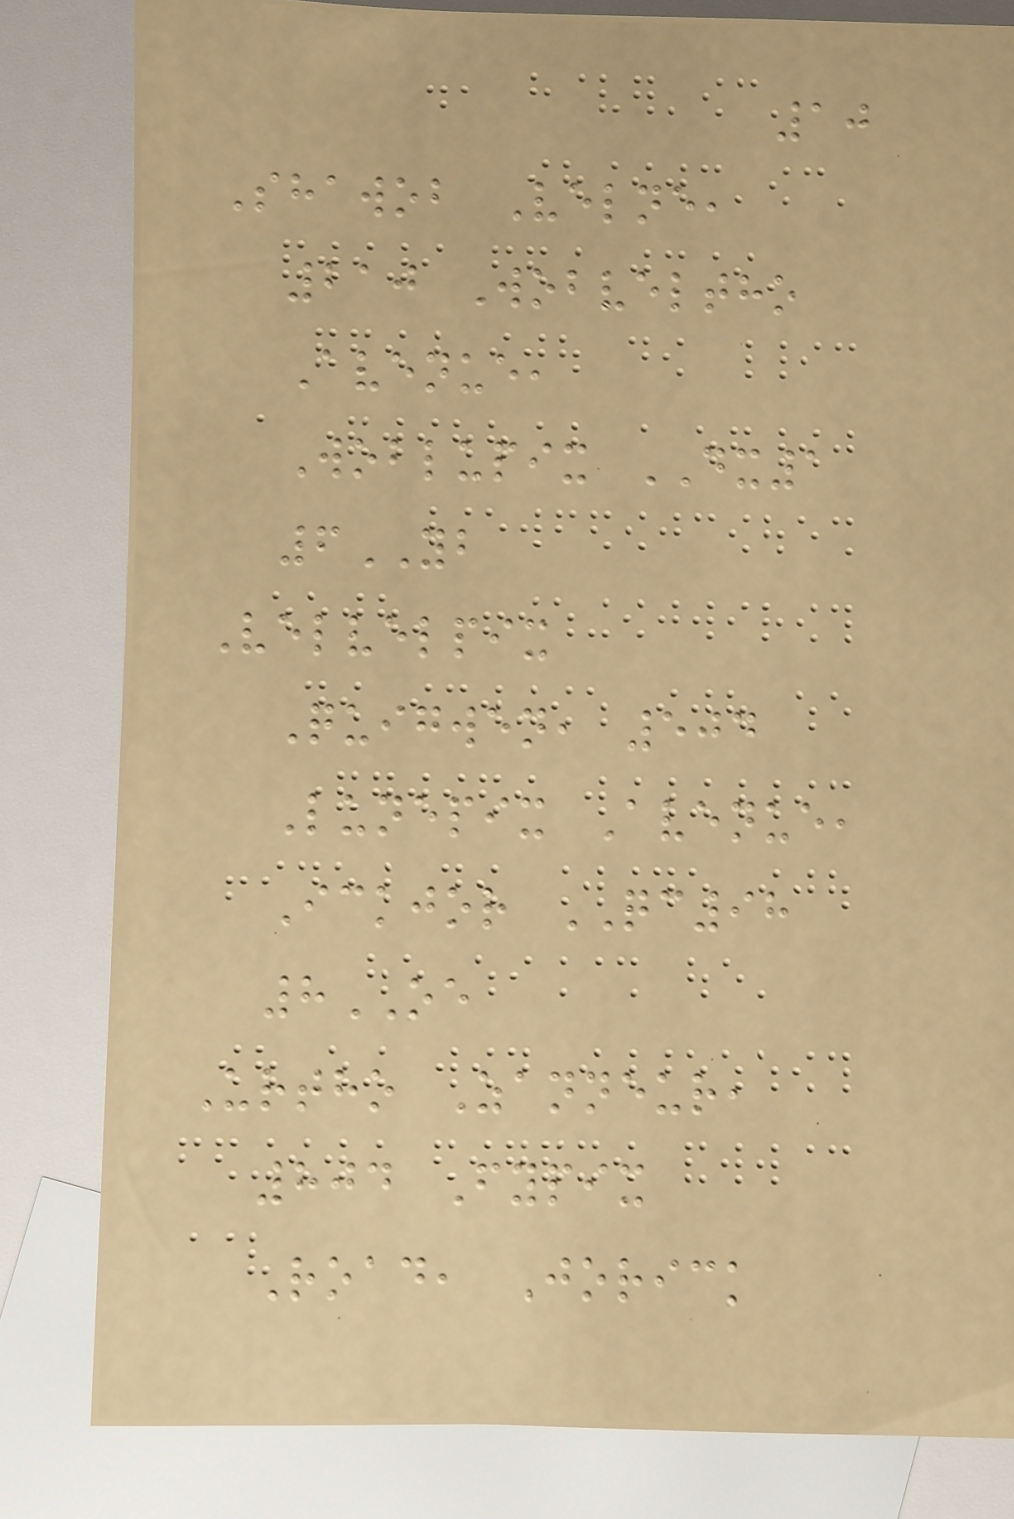10
Shawob Velne,
210 Wobveltho
Avenue,
Woblupix DX1
6YB
Velvelpix
Quigwen, 504
Lunepix Avenue,
Ickjor QC98
8OE
Urtho Zanneur,
804 Fypix
Road, Jorick
